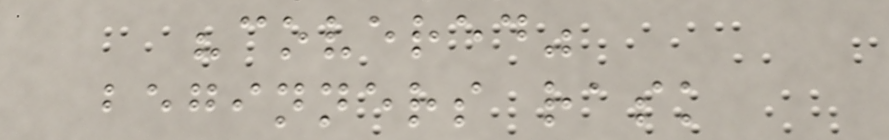"covered"
beginners rask
